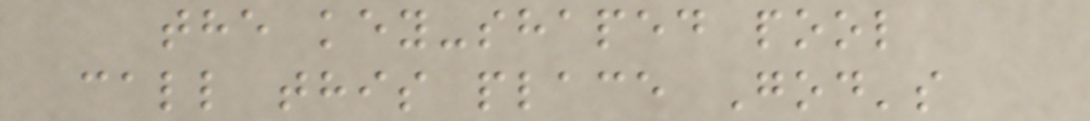the key-shaped pool
call this place God's
